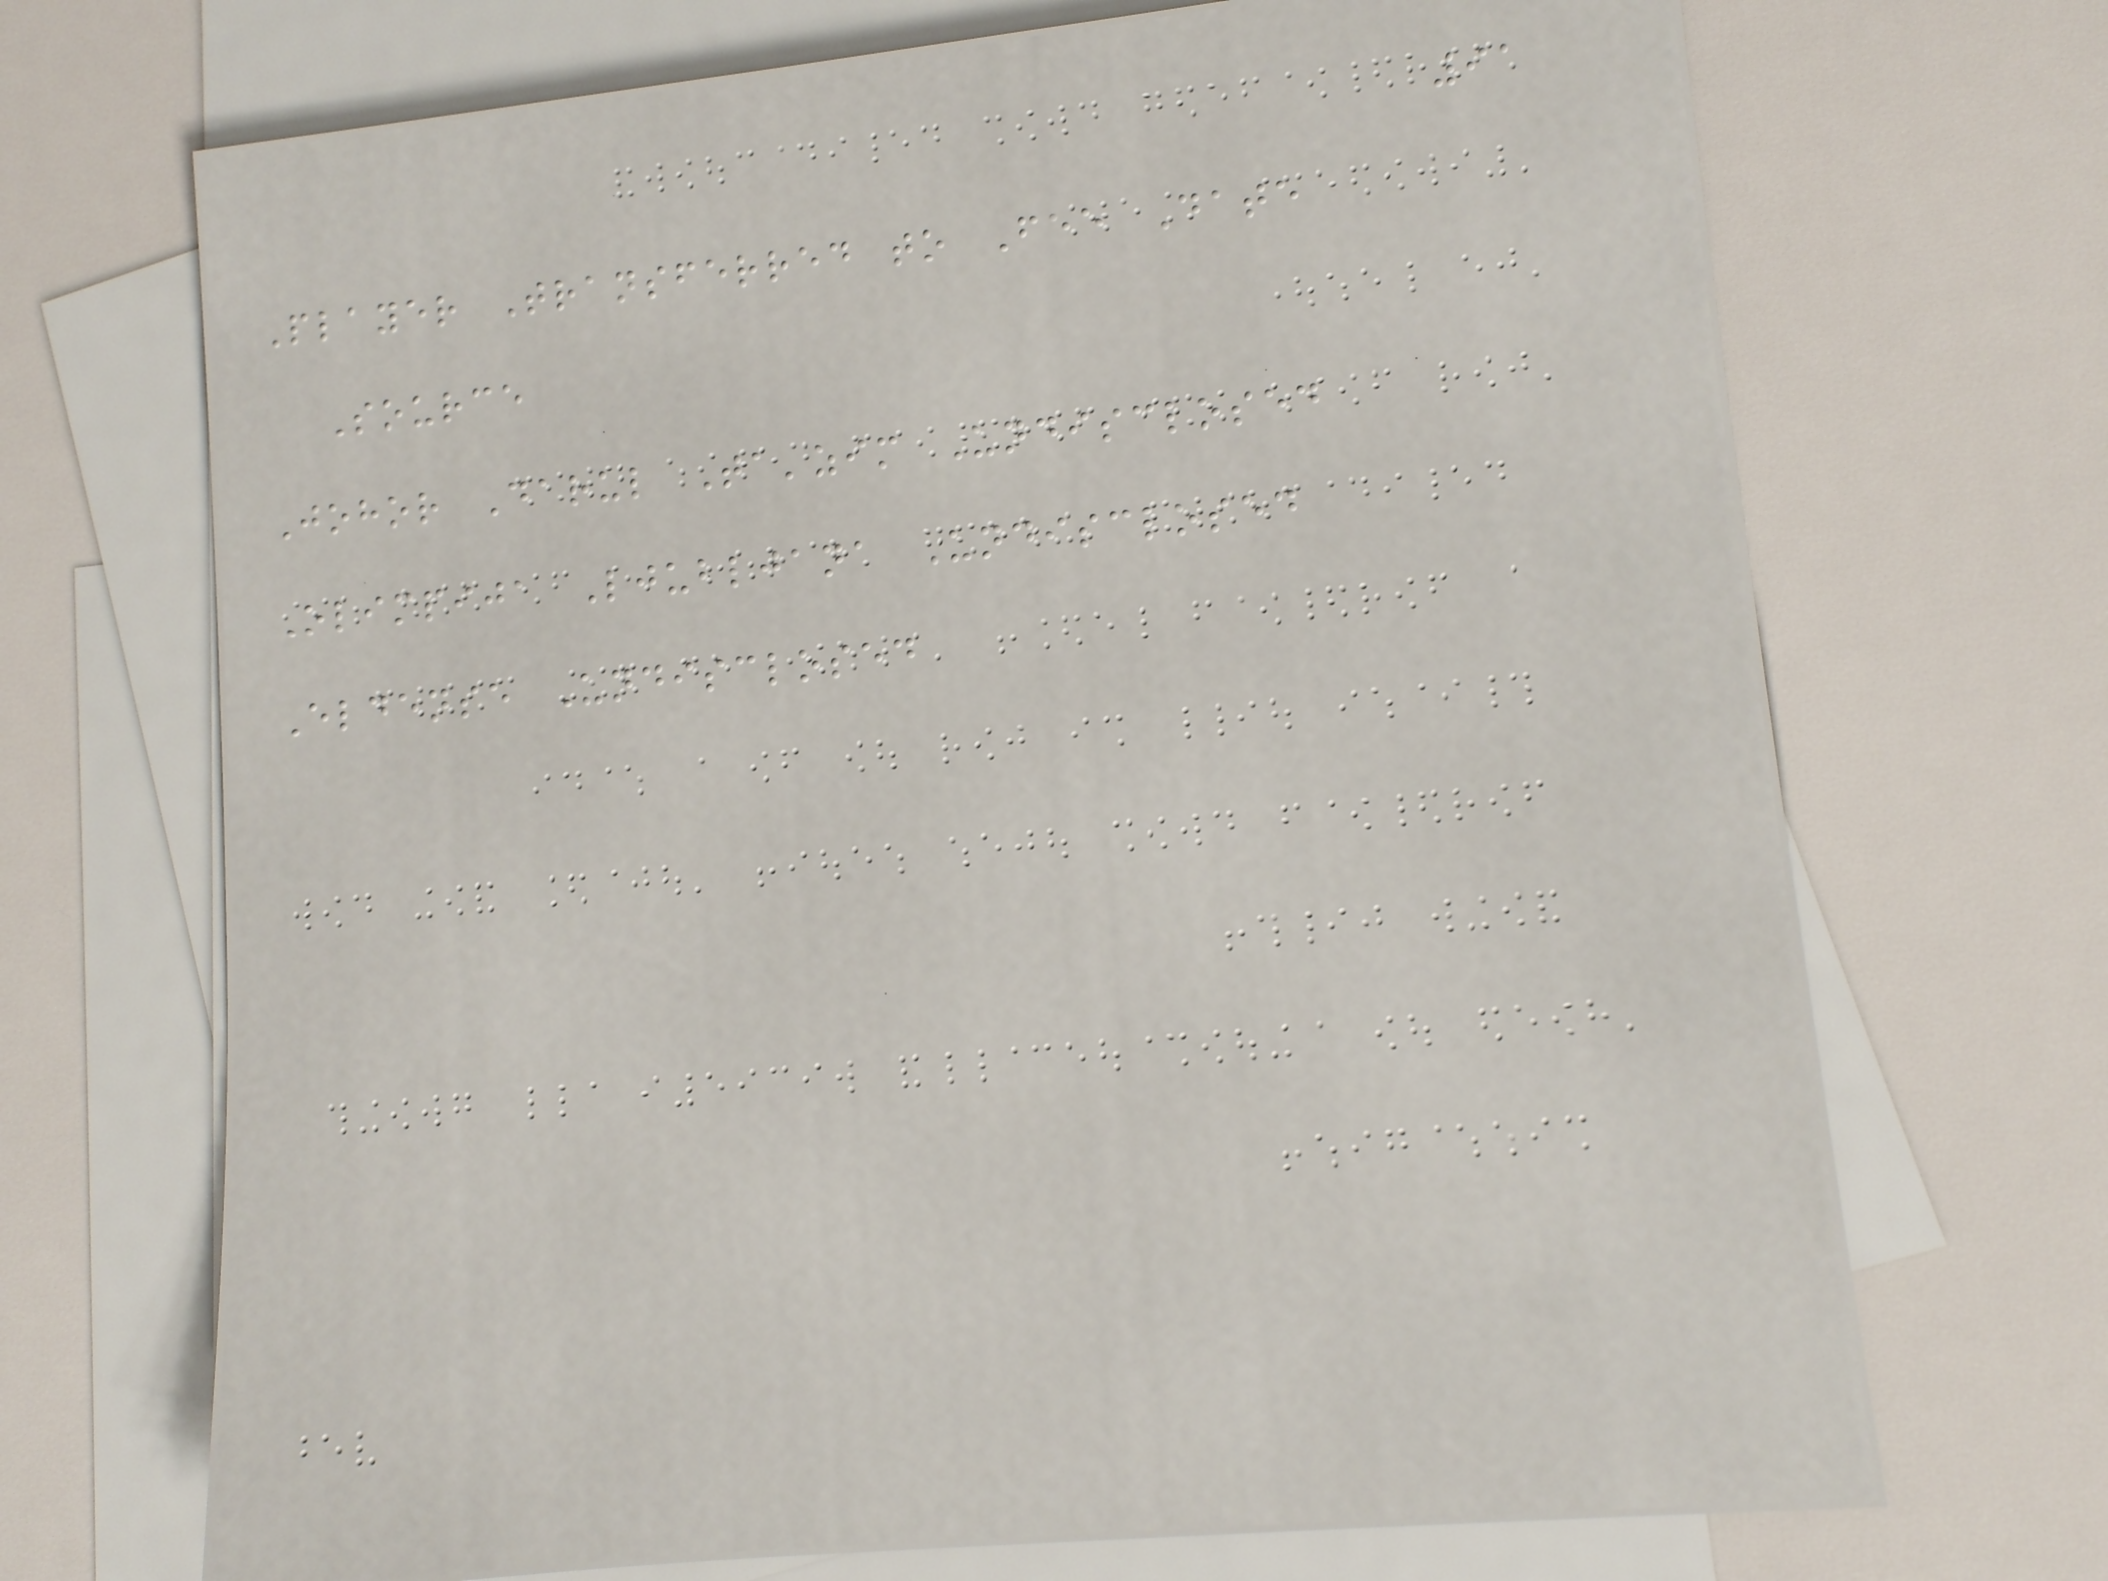91
Player Transferred to Fee Date
Source
Johor Darul Ta'zim Undisclosed
Olimpija Ljubljana Undisclosed
Eldense Undisclosed
